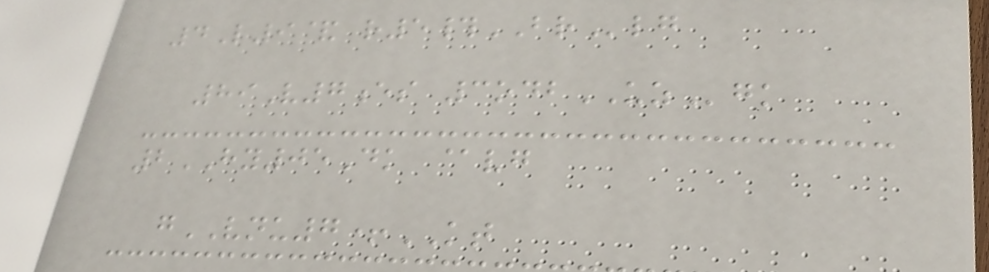4L9& r5#BRlg
89V7es 3odbUZgk
2HY05Dk @vg
gVNU7+KT
